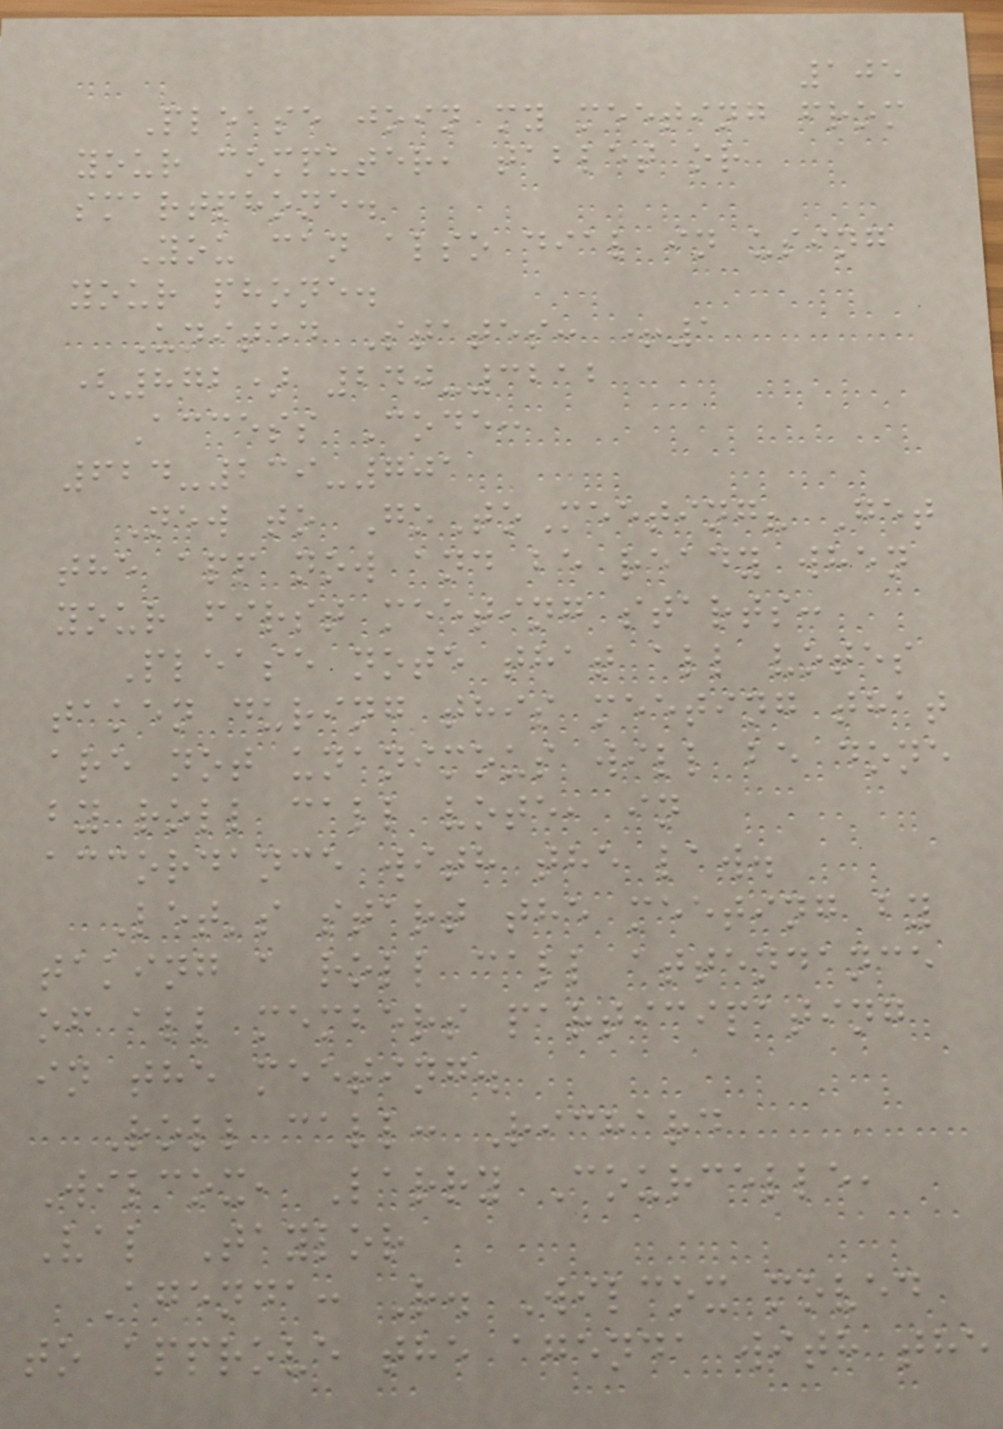105
Please join my meeting from
your computer, tablet or
smartphone.
You can also dial in using
your phone.
United States: +1
(872) 240-3212
Access Code:
624-239-701
New to GoToMeeting? Get
the app now and be ready when
your first meeting starts:
Please note that all votes
taken during this meeting that
are not unanimous will be done
by roll call vote, in
accordance with the law.
Let's start the meeting by
taking a roll call attendance
of all members participating
in the meeting.
Roll call: Richard
Wilcox, Larry Courcelle,
Val Taylor
Agenda: R. Wilcox moved
to approve the agenda with the
